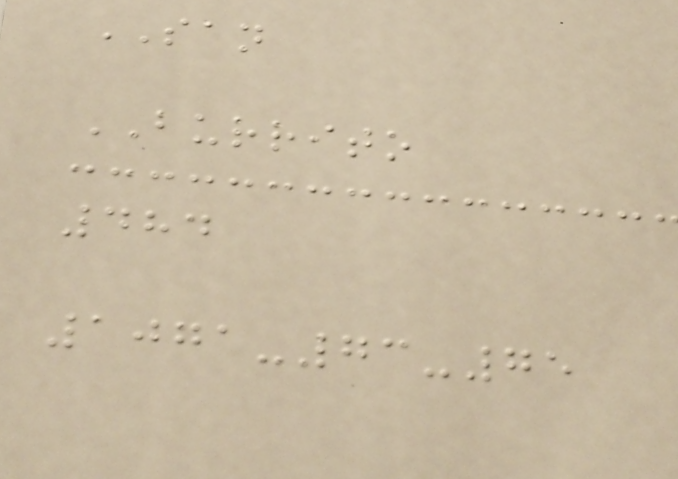SAN
BURRITO
484
1071-73-75
